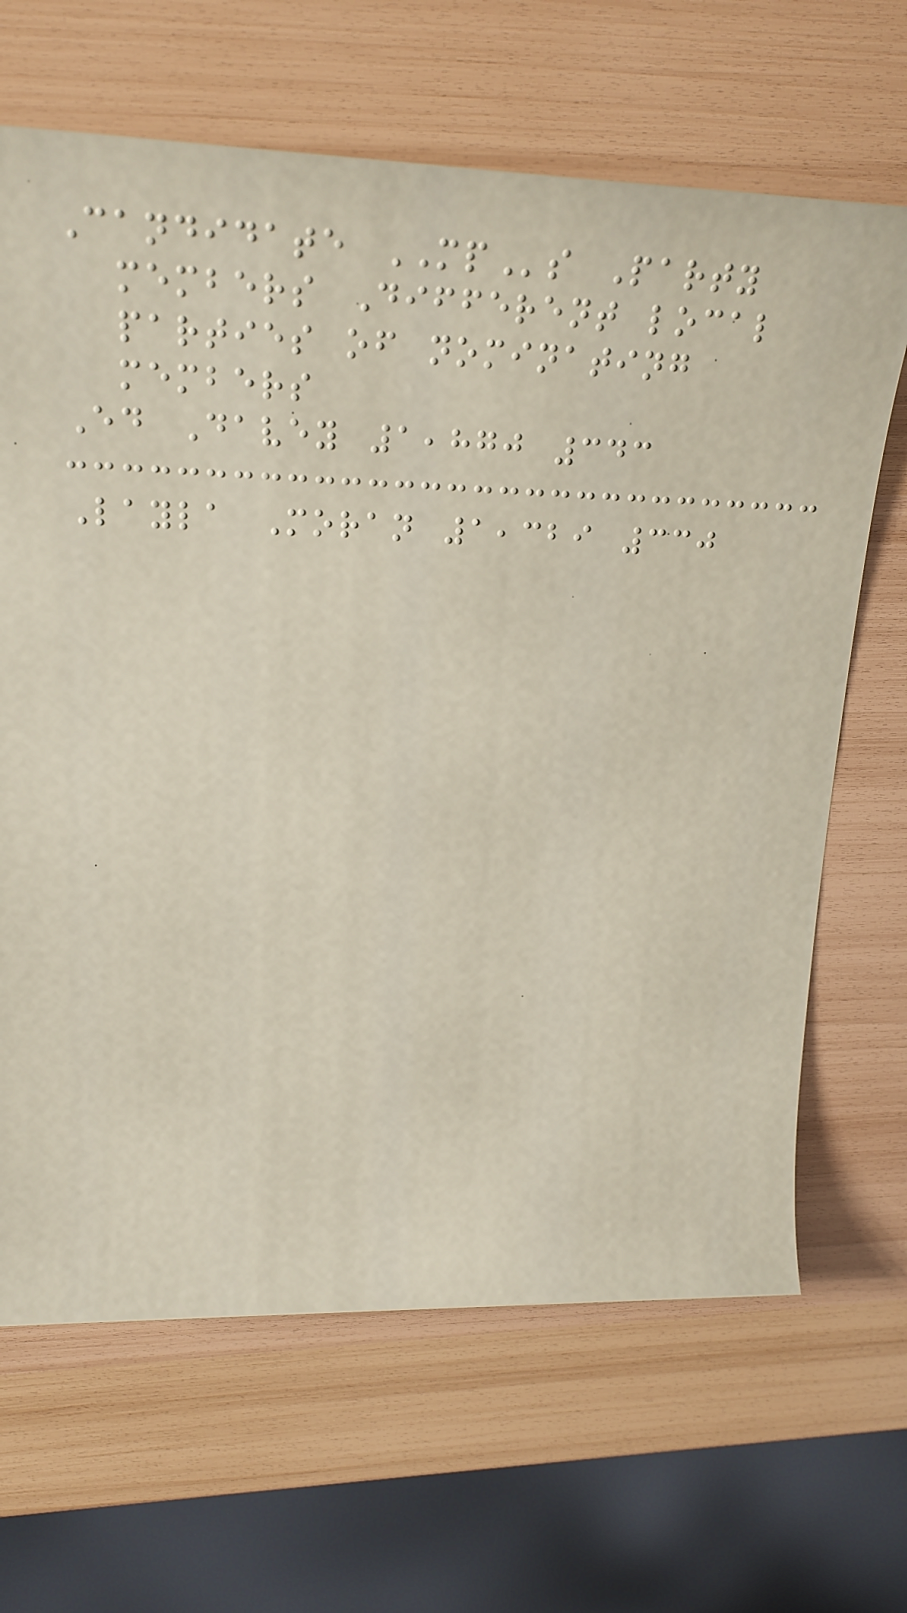Candidate MPs Party
members Different local
parties of nominating
members
Ed Davey 1,870 343
Layla Moran 1,329 330
